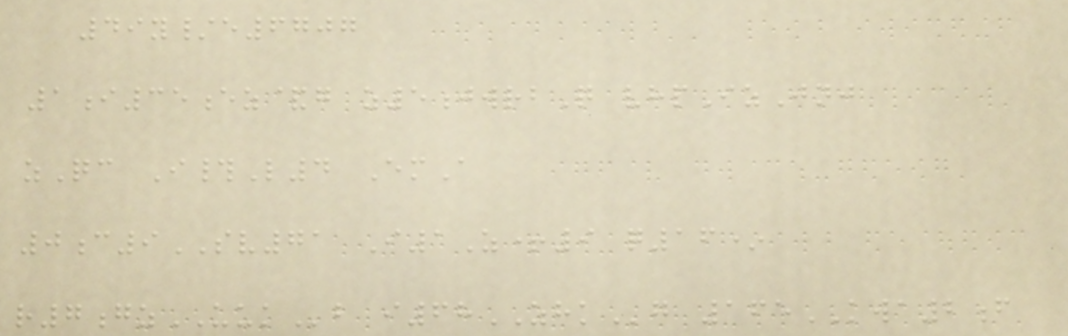49y/e6707
1i35ez&g z5jwrbQ vhpIzJnj
zQc I#L4 EmA
0c9SV71 I1Z+9 q16*
r7gzUUKb i68ZHKg 165KWA2f
